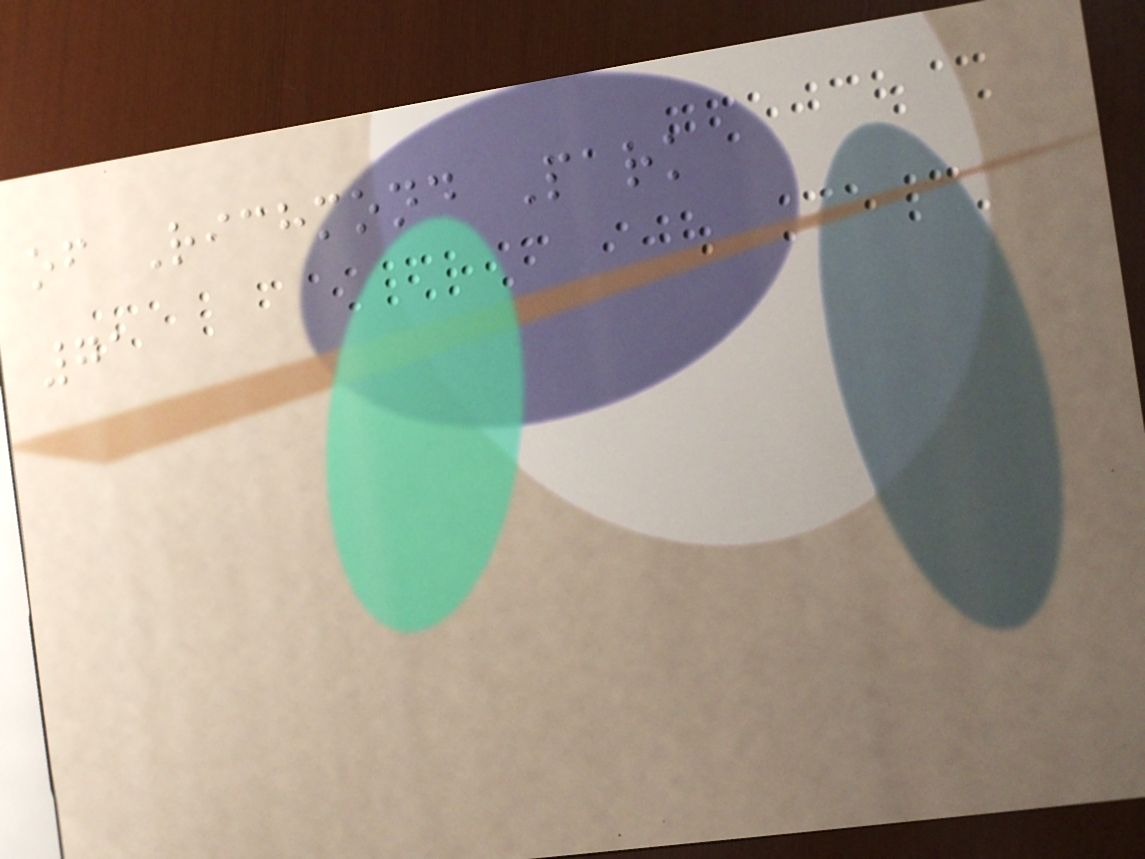of Richmond Park
71
